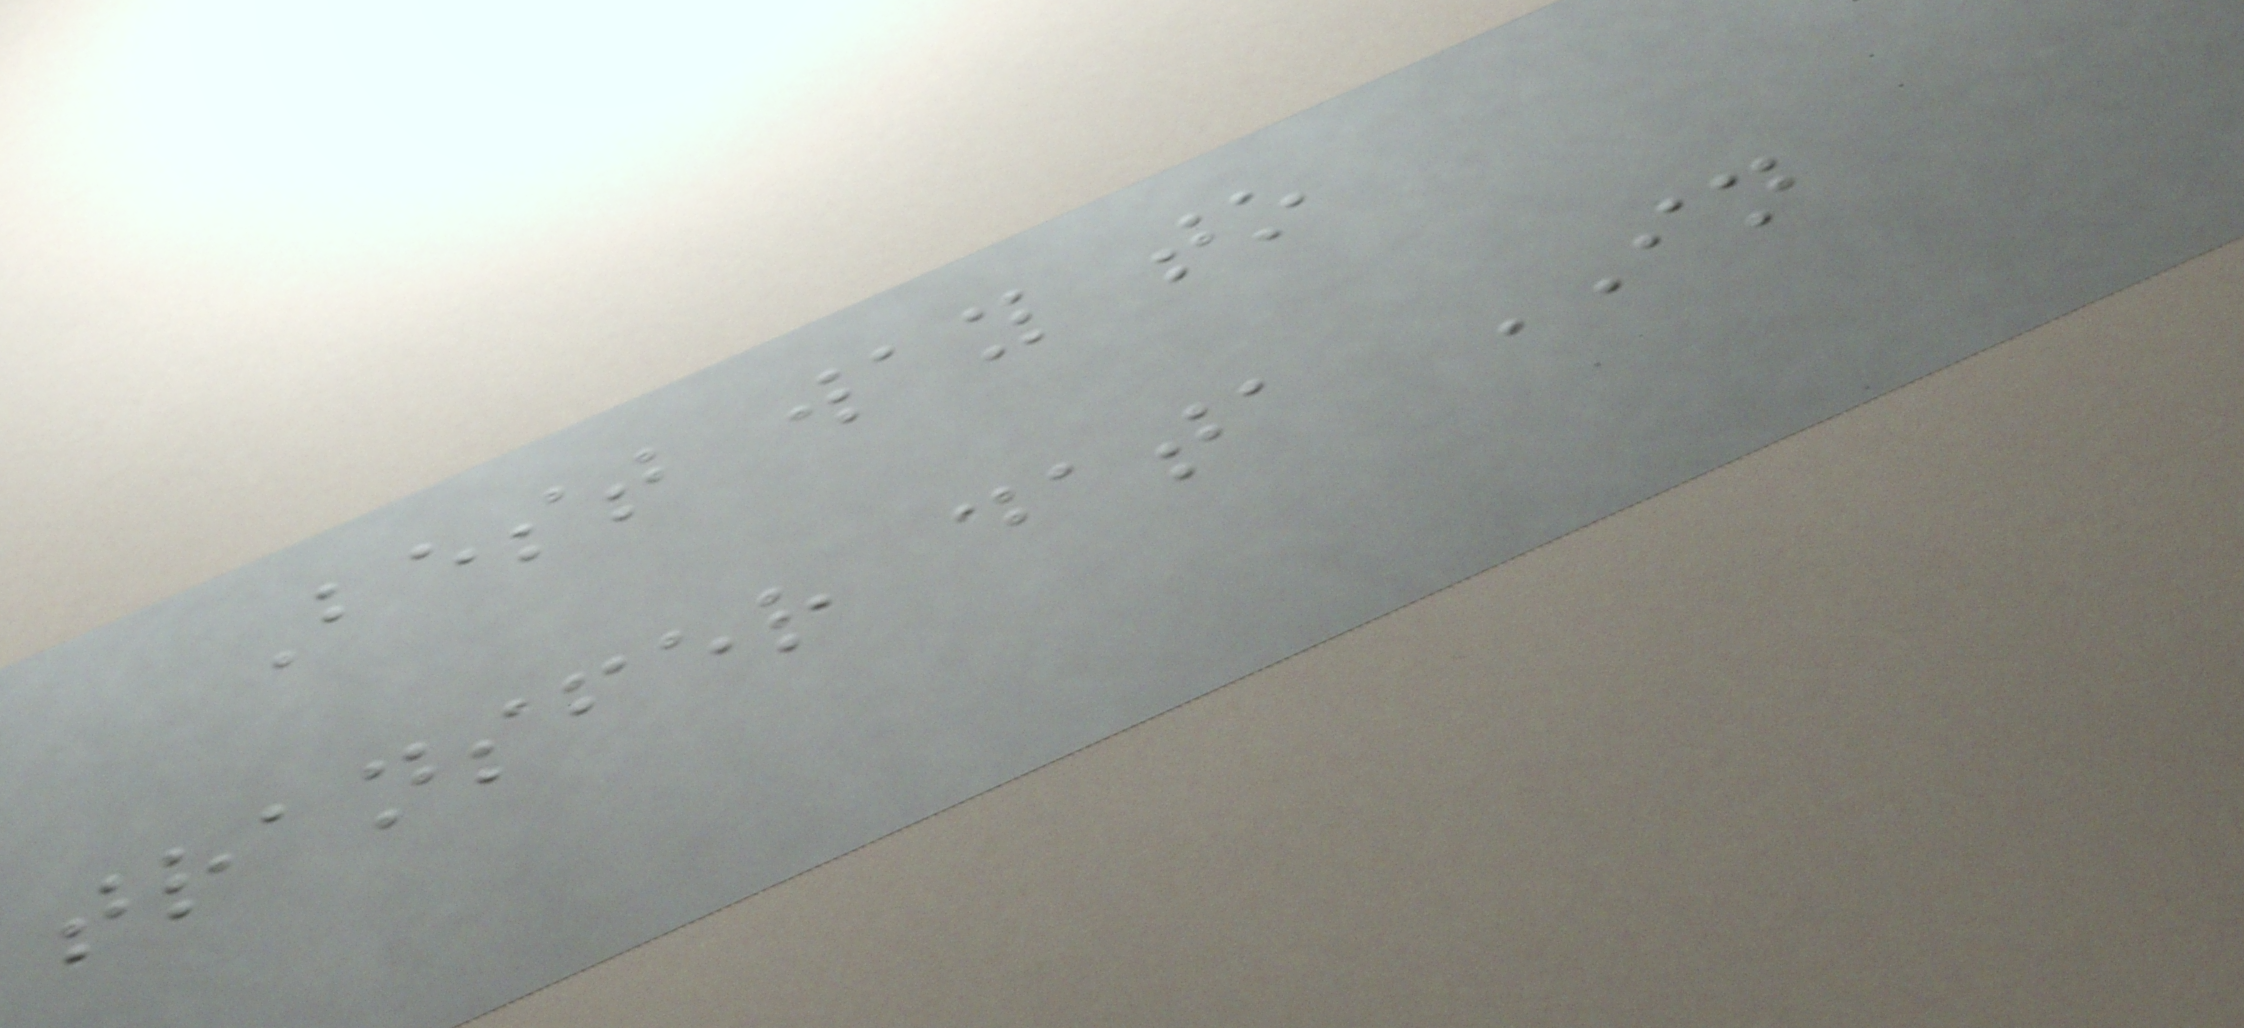Best way to
transfer data IN
